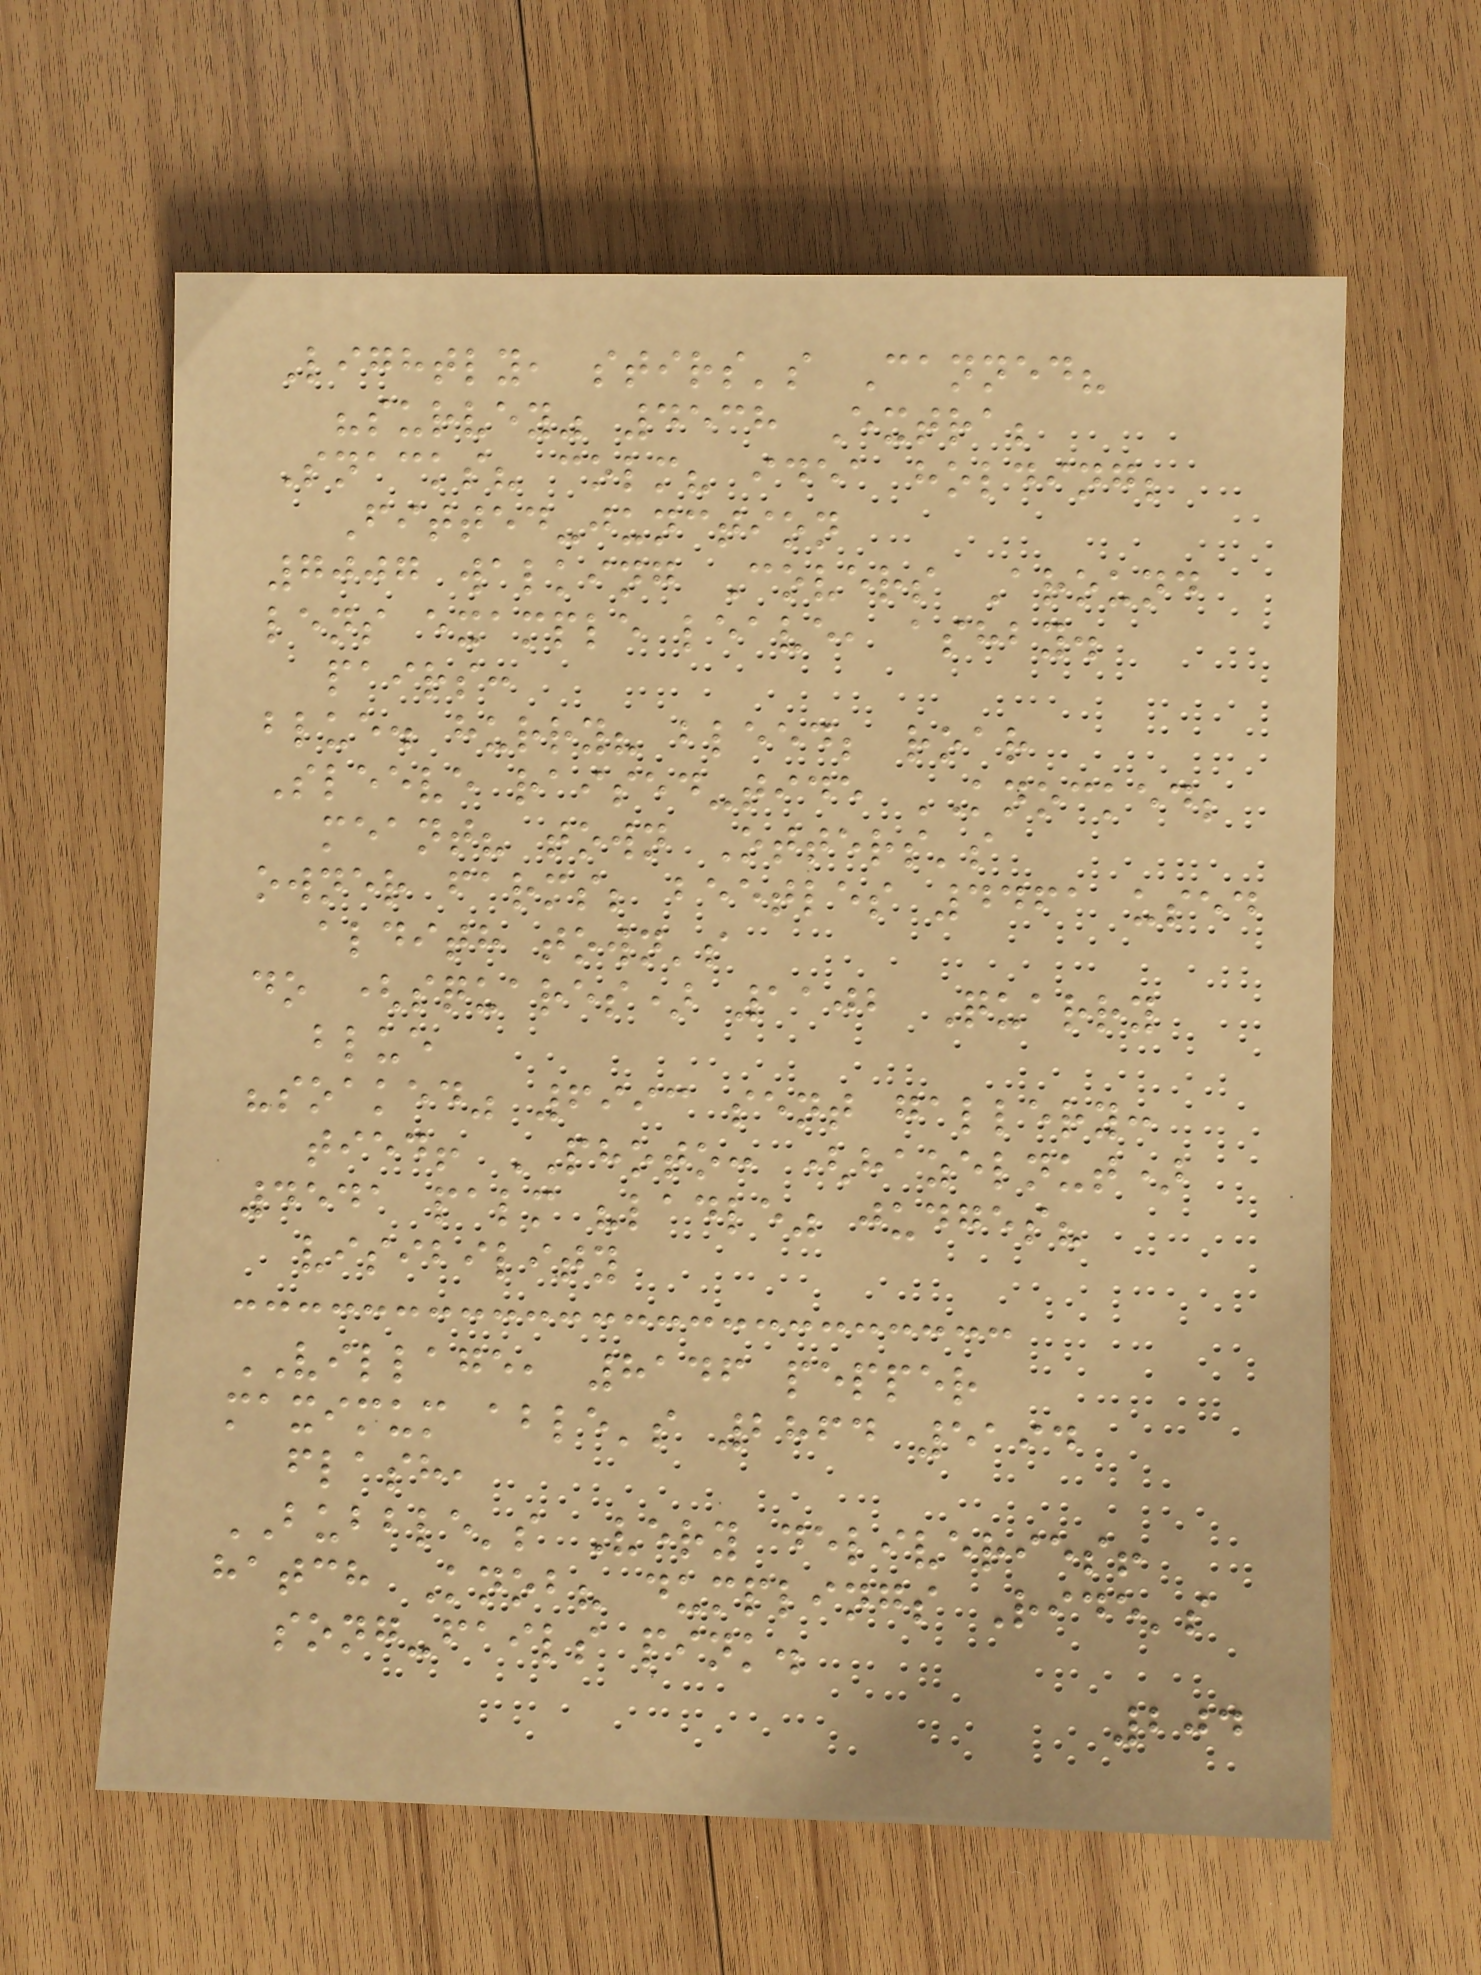Lightly, stirs's Canned?
"survey" 4538 Extra;
Snacks? colm? idea holding;
Fitted-junction
7007 walking Covers Around
lens example leave, ashby.
pairs:
blue. hurry? bleed; roar
Sleeve raised-tide KNOCKED;
meant? town Otters's
owner farms; beetles 4461 used
aldith town's
do (squares) 1102 Quarry
blue
"soaked" 6993 sent gallery:
tied! PHOTO: (hazelnut)
4541 palm "ladle" judges?
visibility
VILLAGE, 8146 pepper
maximum able's 2864 5194
flash,
BUBBLE's Very deliveries!
hatch Knob? dumplings Ride's
song-fails pink.
204
